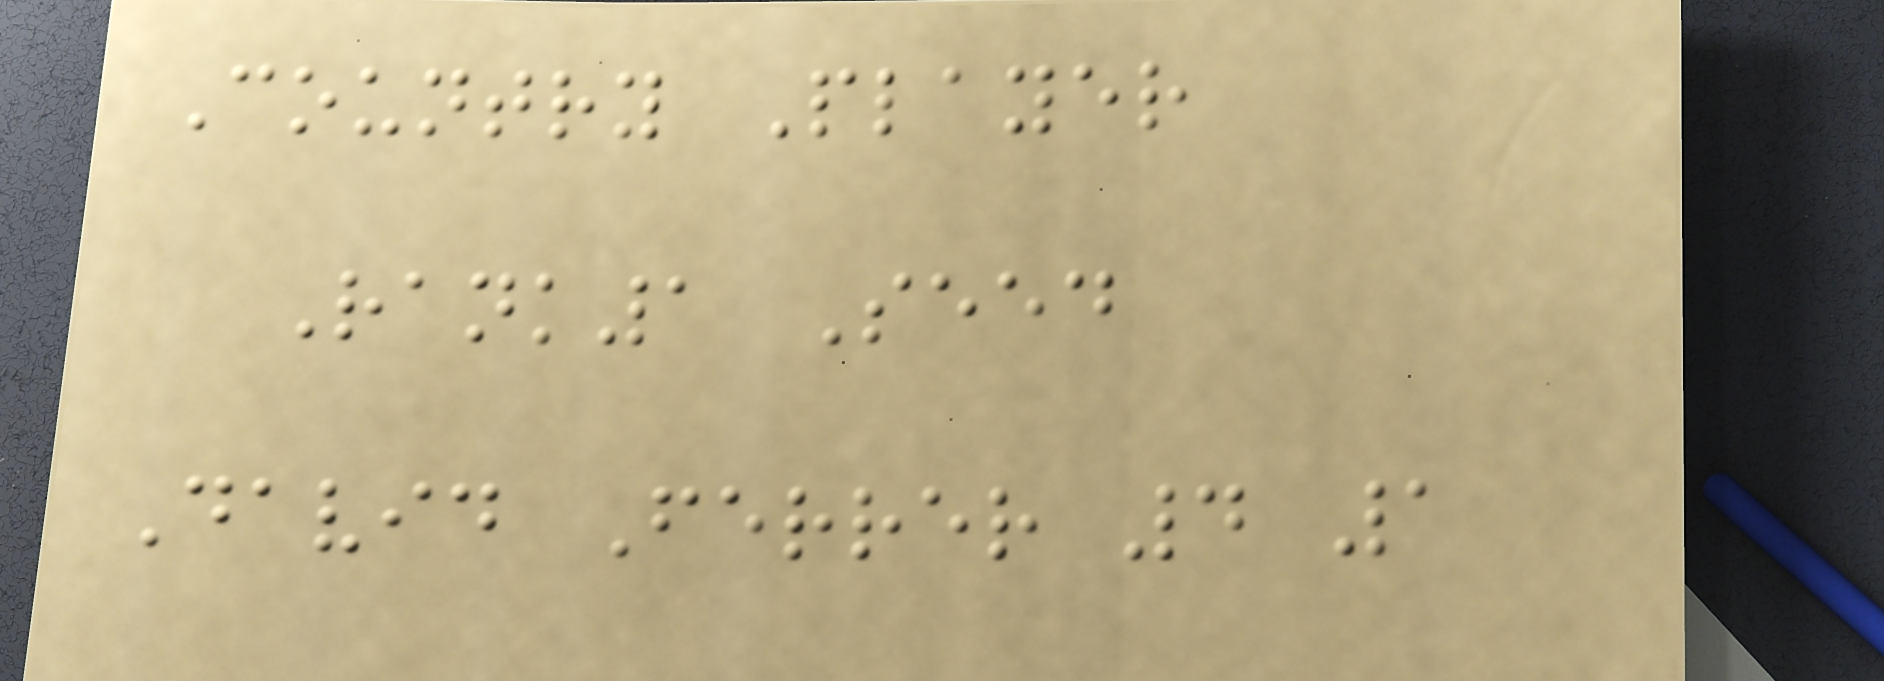Country Player
Rank1 Seed
David Ferrer 4 1
